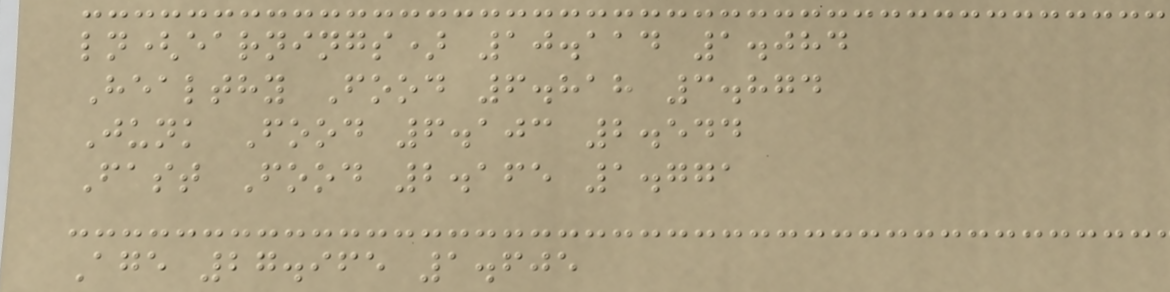ln(earnings) 10.114 1.084
Healthy Food 6.818 3.874
Junk Food 6.103 2.544
Fast Food 2.165 1.771
Age 27.965 1.605
